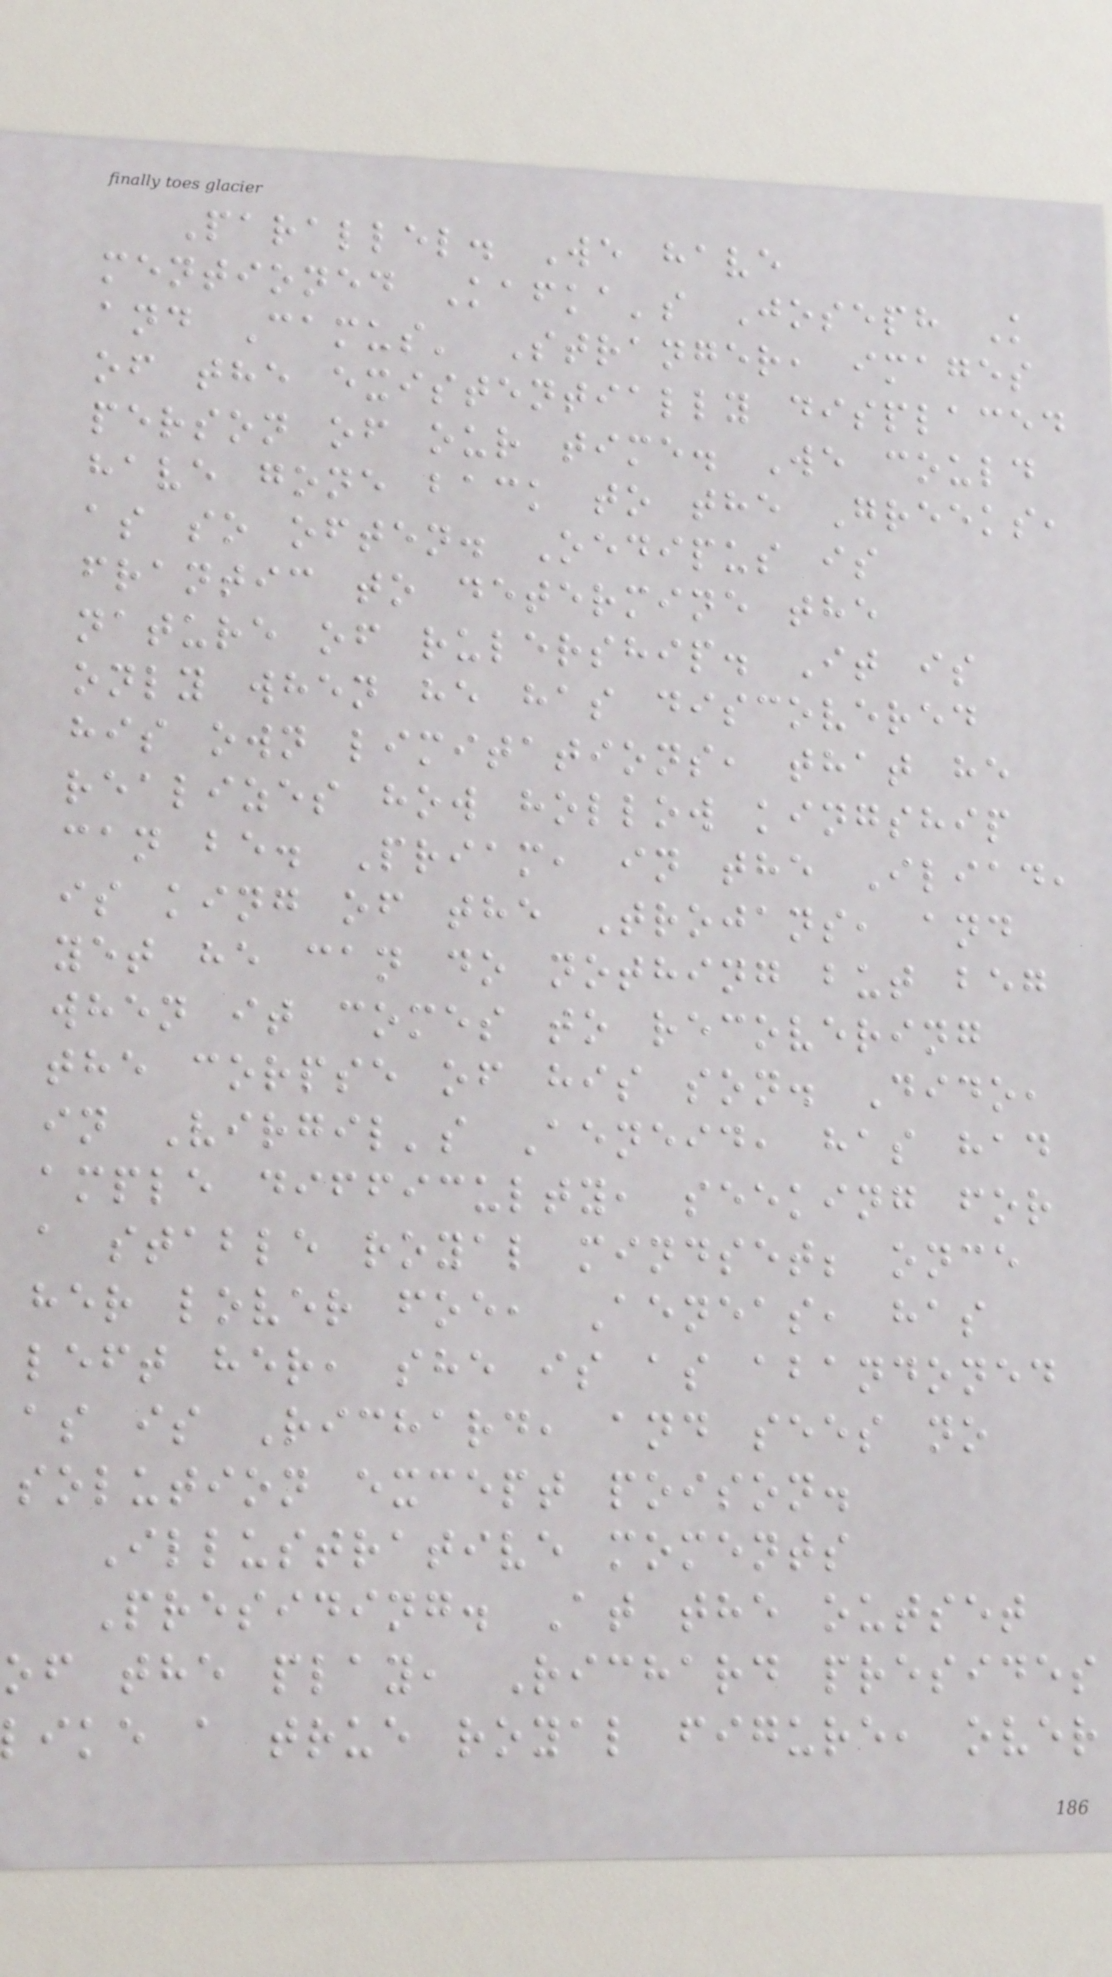Parallel. We have
mentioned Kafka's Joseph K
and Camus' Stranger, images
of the existentially displaced
person of our time. We could
have gone back to the Greeks,
as so often. Oedipus is
frantic to determine the
nature of rulership. It is
only when he has discovered
his own limitations, that he
realizes how hollow kingship
can be. Priam, in the Iliad,
is king of the Trojans, and
yet he can do nothing but beg
when it comes to recovering
the corpse of his son. Dido,
in Virgil's Aeneid, has had
ample difficulty, seeking for
a stable royal mindset; once
her lover foe, Aeneas, has
left her, she is as abandoned
as is Richard, and sees no
solution except poison.
Illustrative moments
Presiding. At the outset
of the play, Richard presides
like a true royal figure, over
